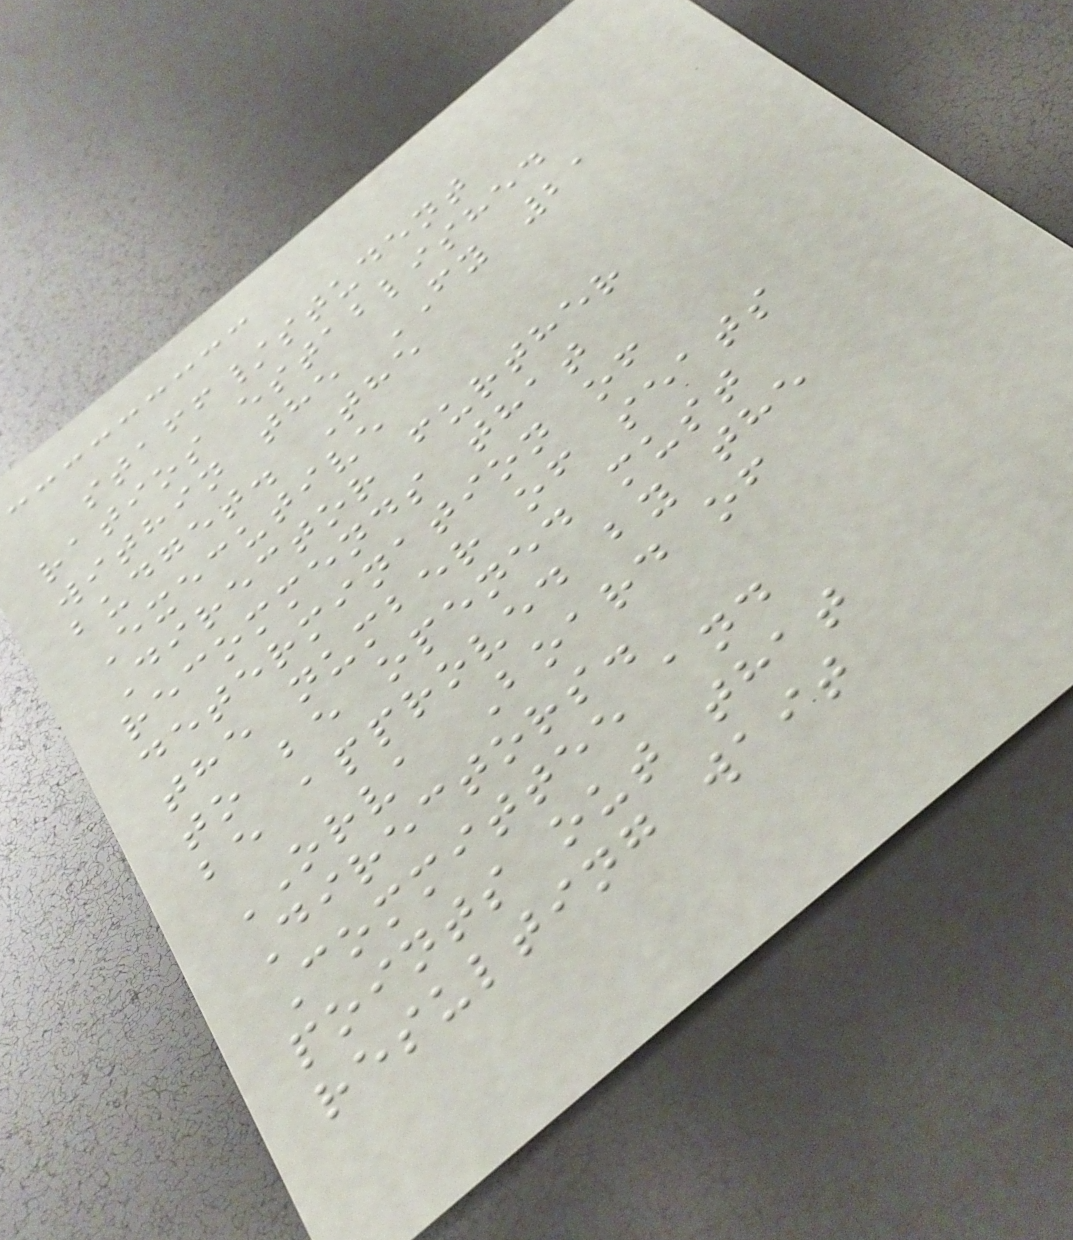staff/student
ratios established
within the FY 21
budget. The
Executive
Director further
recommends that
determination of
the number of seats
to be opened must
be approved by the
ORVA Board of
Directors.
Committee and
points out that
resulting wait
